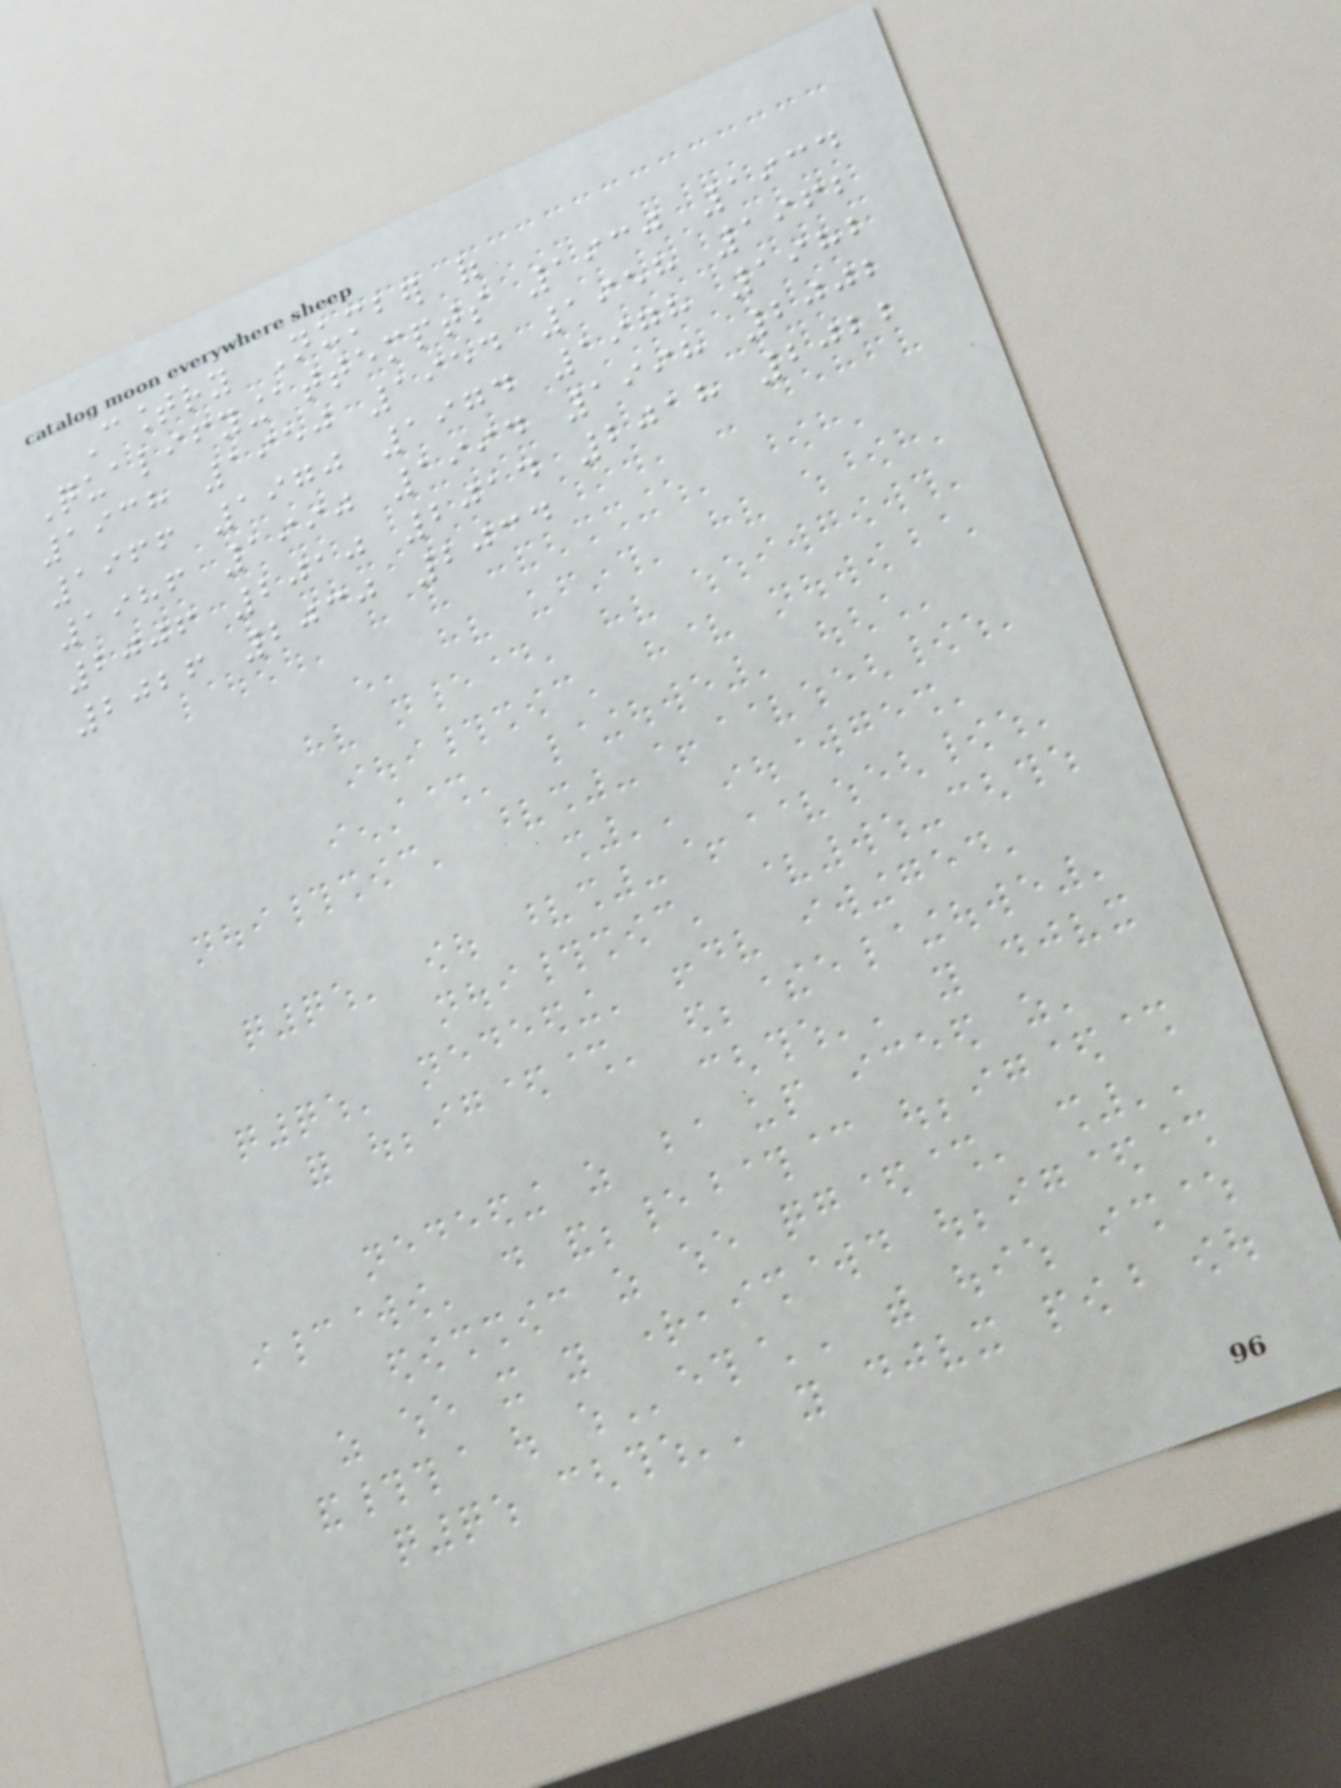Country Number of
Qualifyingattempts 1930 1934
1938 1950 1954 1958 1962
1966 1970 1974 1978 1982
1986 1990 1994 1998 2002
2006 2010 2014 2018 2022
2026 2030 2034
